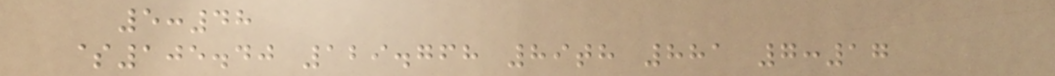5:48
$105.40 129.768 89th 881 7:17
